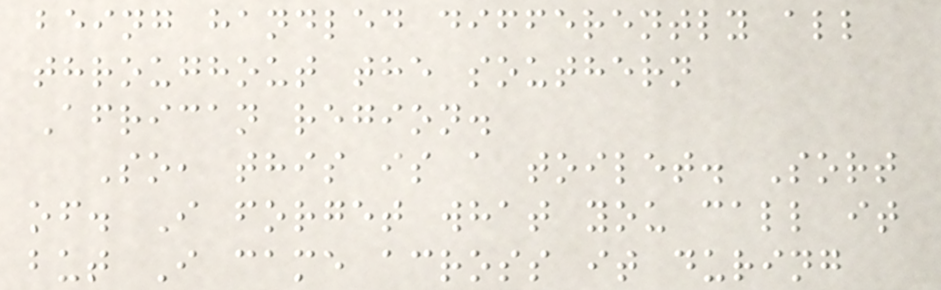being handled differently all
throughout the southern
African region.
So, this is a toilet. Sort
of. I forget what you call it
but I came across it during
